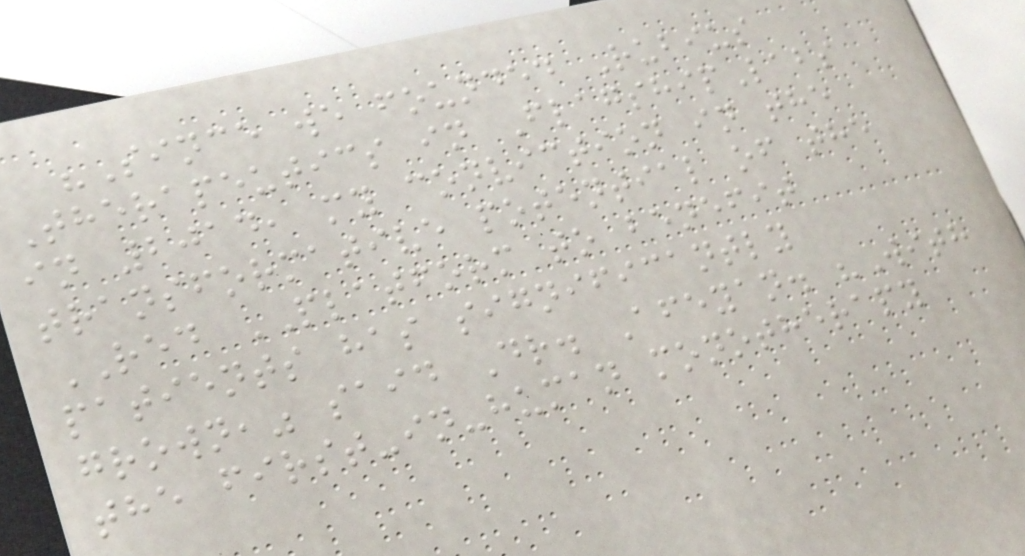"Since we founded Rubius
Therapeutics in FlagshipLabs
in 2014, my conviction in the
transformative potential of the
RED PLATFORM to benefit
patients has significantly
grown," said Dr. Afeyan. "With
the first-in-human monotherapy
